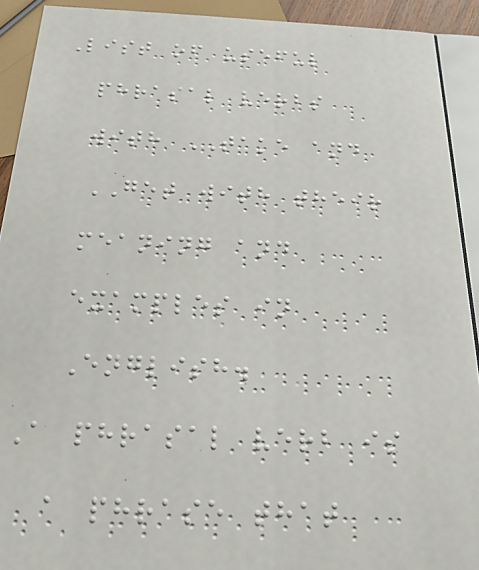List of useful
phrasal verbs
with TAKE and
GET with their
meaning and
examples in
English.
A phrasal verb is
a phrase that
